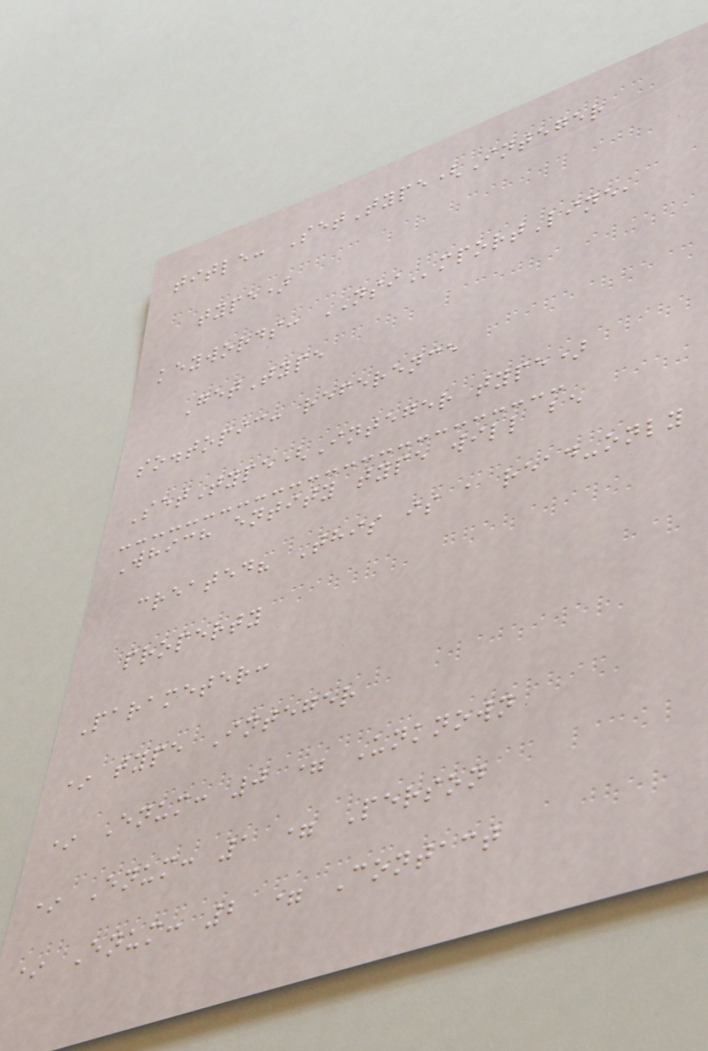title: SetType(Integer
type)
keywords: NSImportLine,
GetType
so.topic: reference
SetType(Integer type)
Which entity type will be
created? This is a read-only
property
Parameter:
* type Integer
* Enum: 0 = Unknown
* Enum: 1 = Person
* Enum: 2 = Contact
